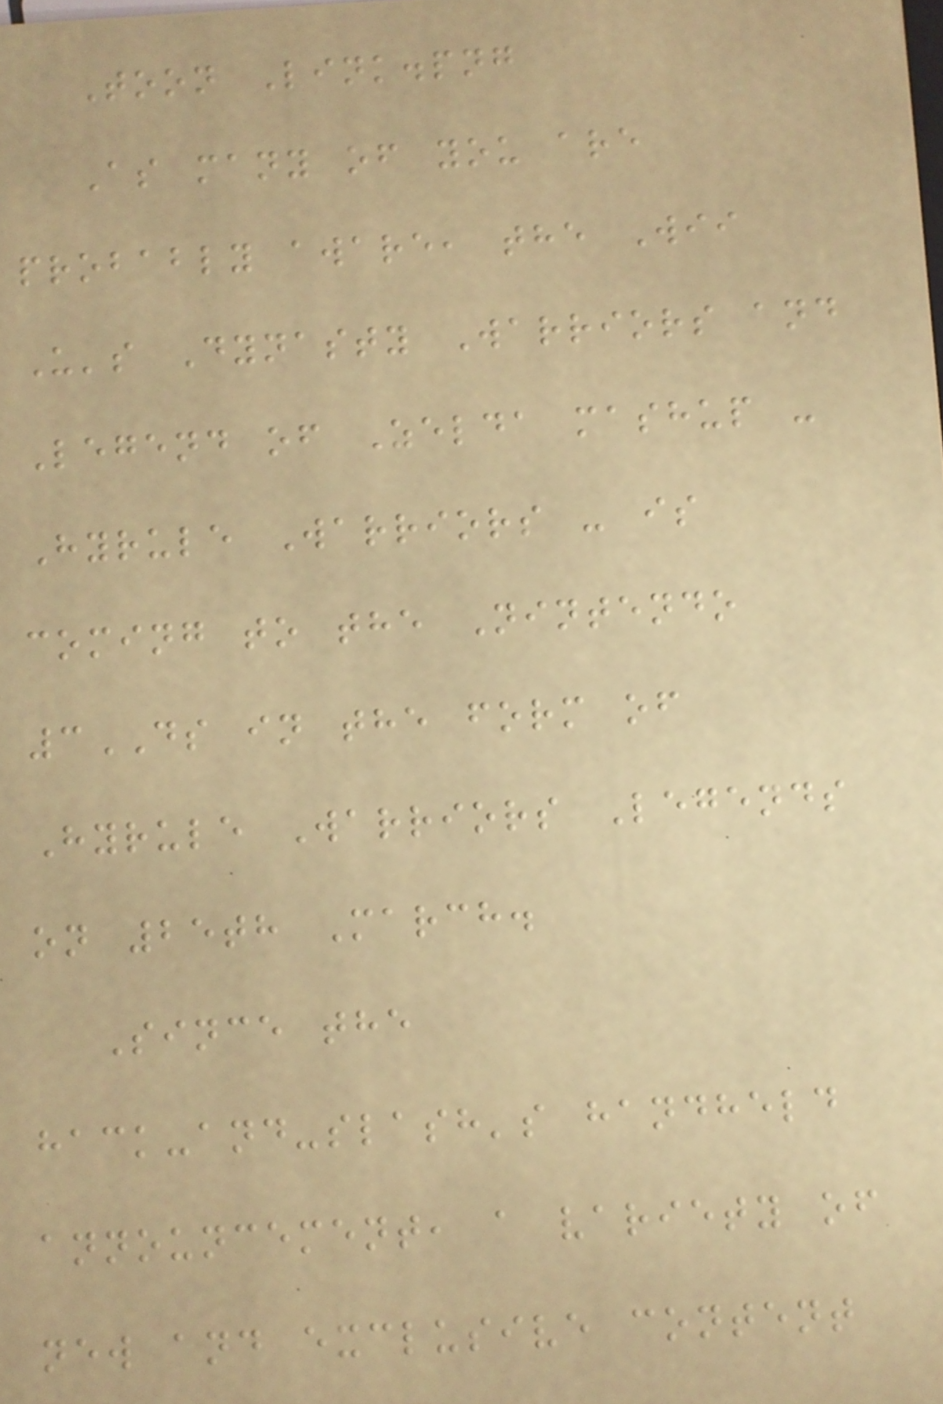Toon Link.png
As many of you are
probably aware, the Wii
U's Dynasty Warriors and
Legend of Zelda mashup -
Hyrule Warriors - is
coming to the Nintendo
3DS in the form of
Hyrule Warriors Legends
on 25th March.
Since the
hack-and-slash's handheld
announcement, a variety of
new and exclusive content
